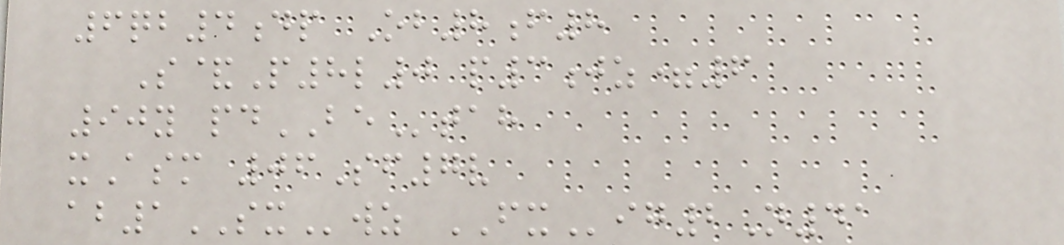6qb4dp Ob8f8
S&P8l0 p3jz=6
90y pdBEtah
xAsm 06Sf7v
ab1SXwz FXig2N41
